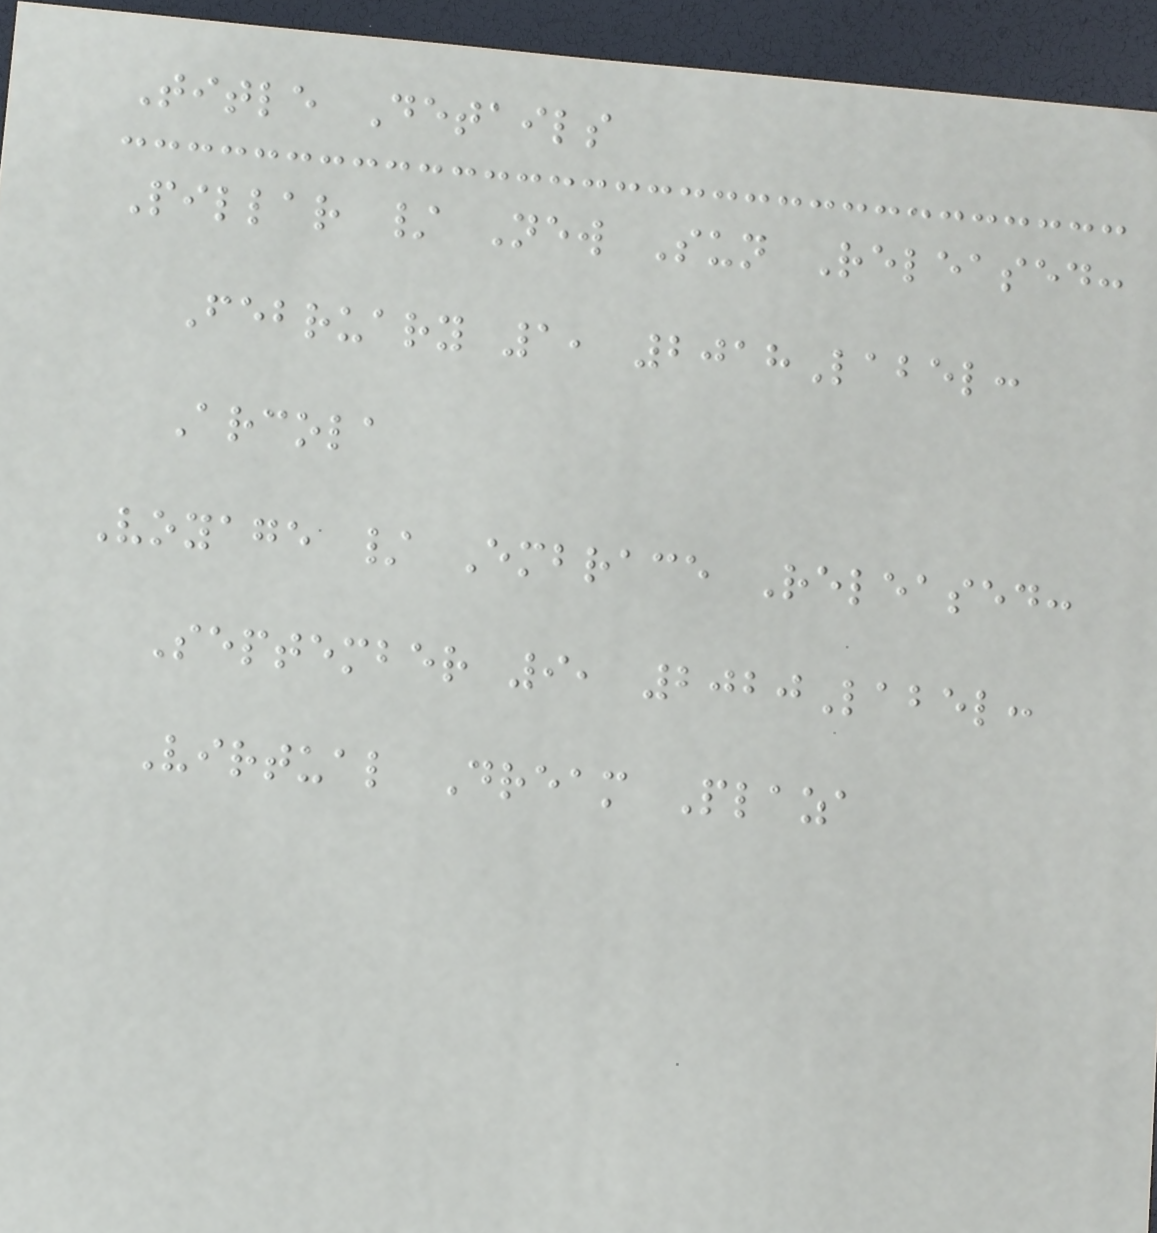Title Details
Pillar / New Sun Released:
February 1, 2018Label:
Arcola
Voyage / Embrace Released:
September 9, 2020Label:
Virtual Dream Plaza
